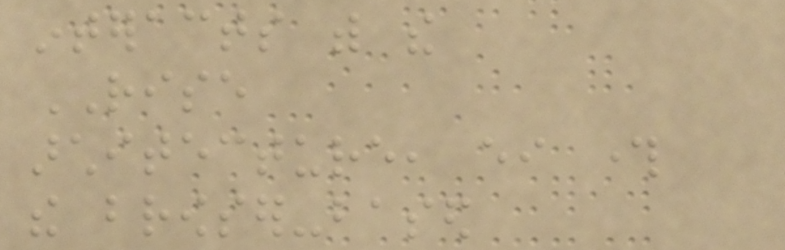interacts with the
RISE
architecture, either through
the browser-based
